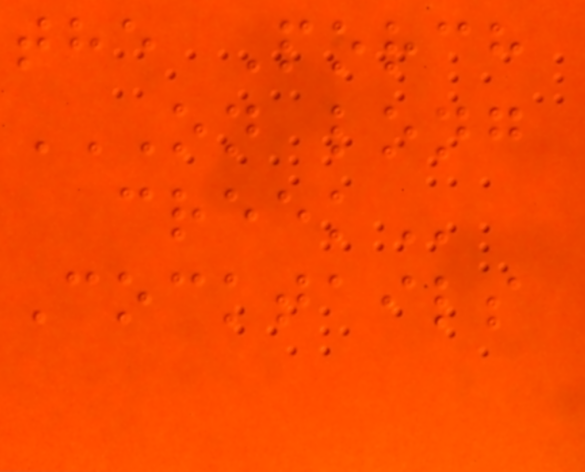the Porch
ON LONG
CREEK
Cocktails
